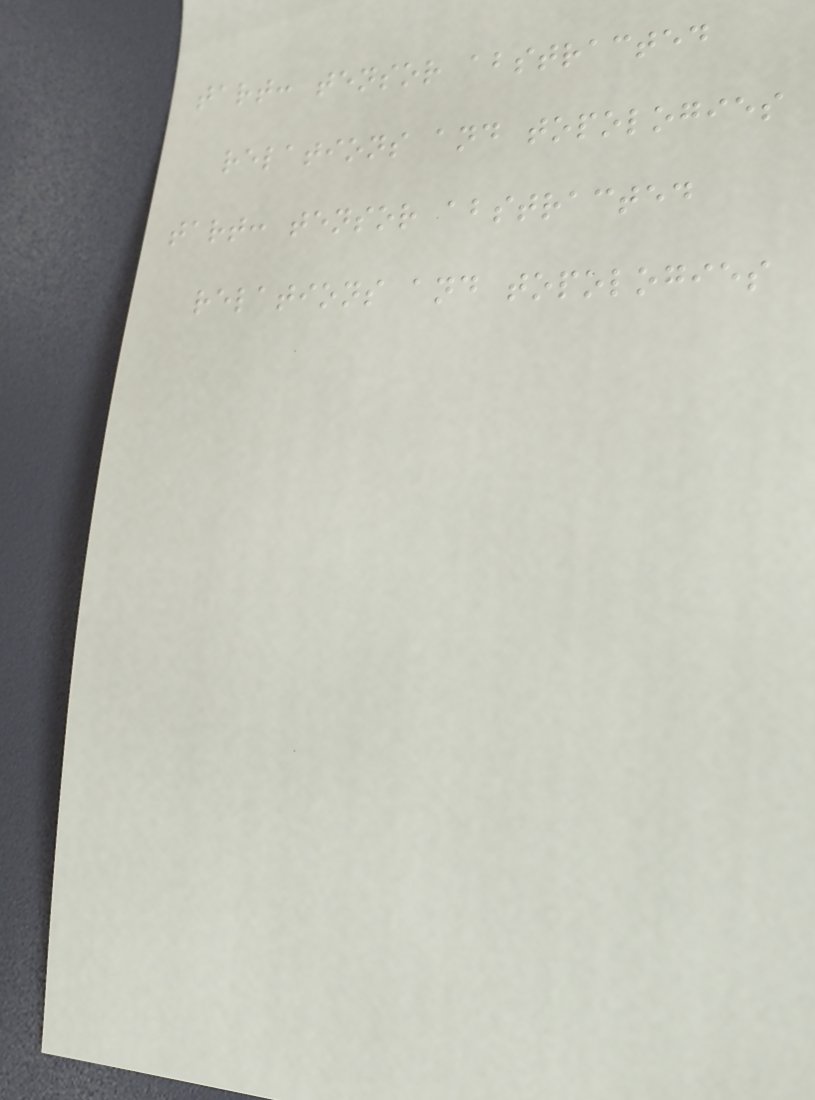tart: tensor abstracted
relations and topologies
tart: tensor abstracted
relations and topologies
